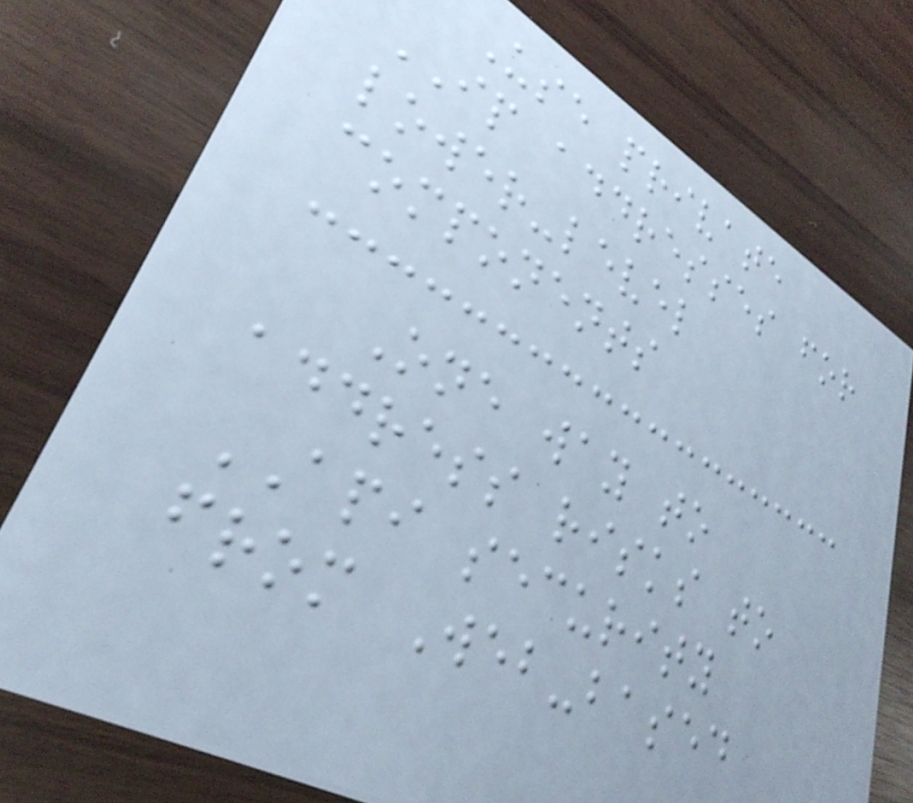Use private
IP addresses for
lower-level
components
One way to
address risks to
API security
from Web-based
